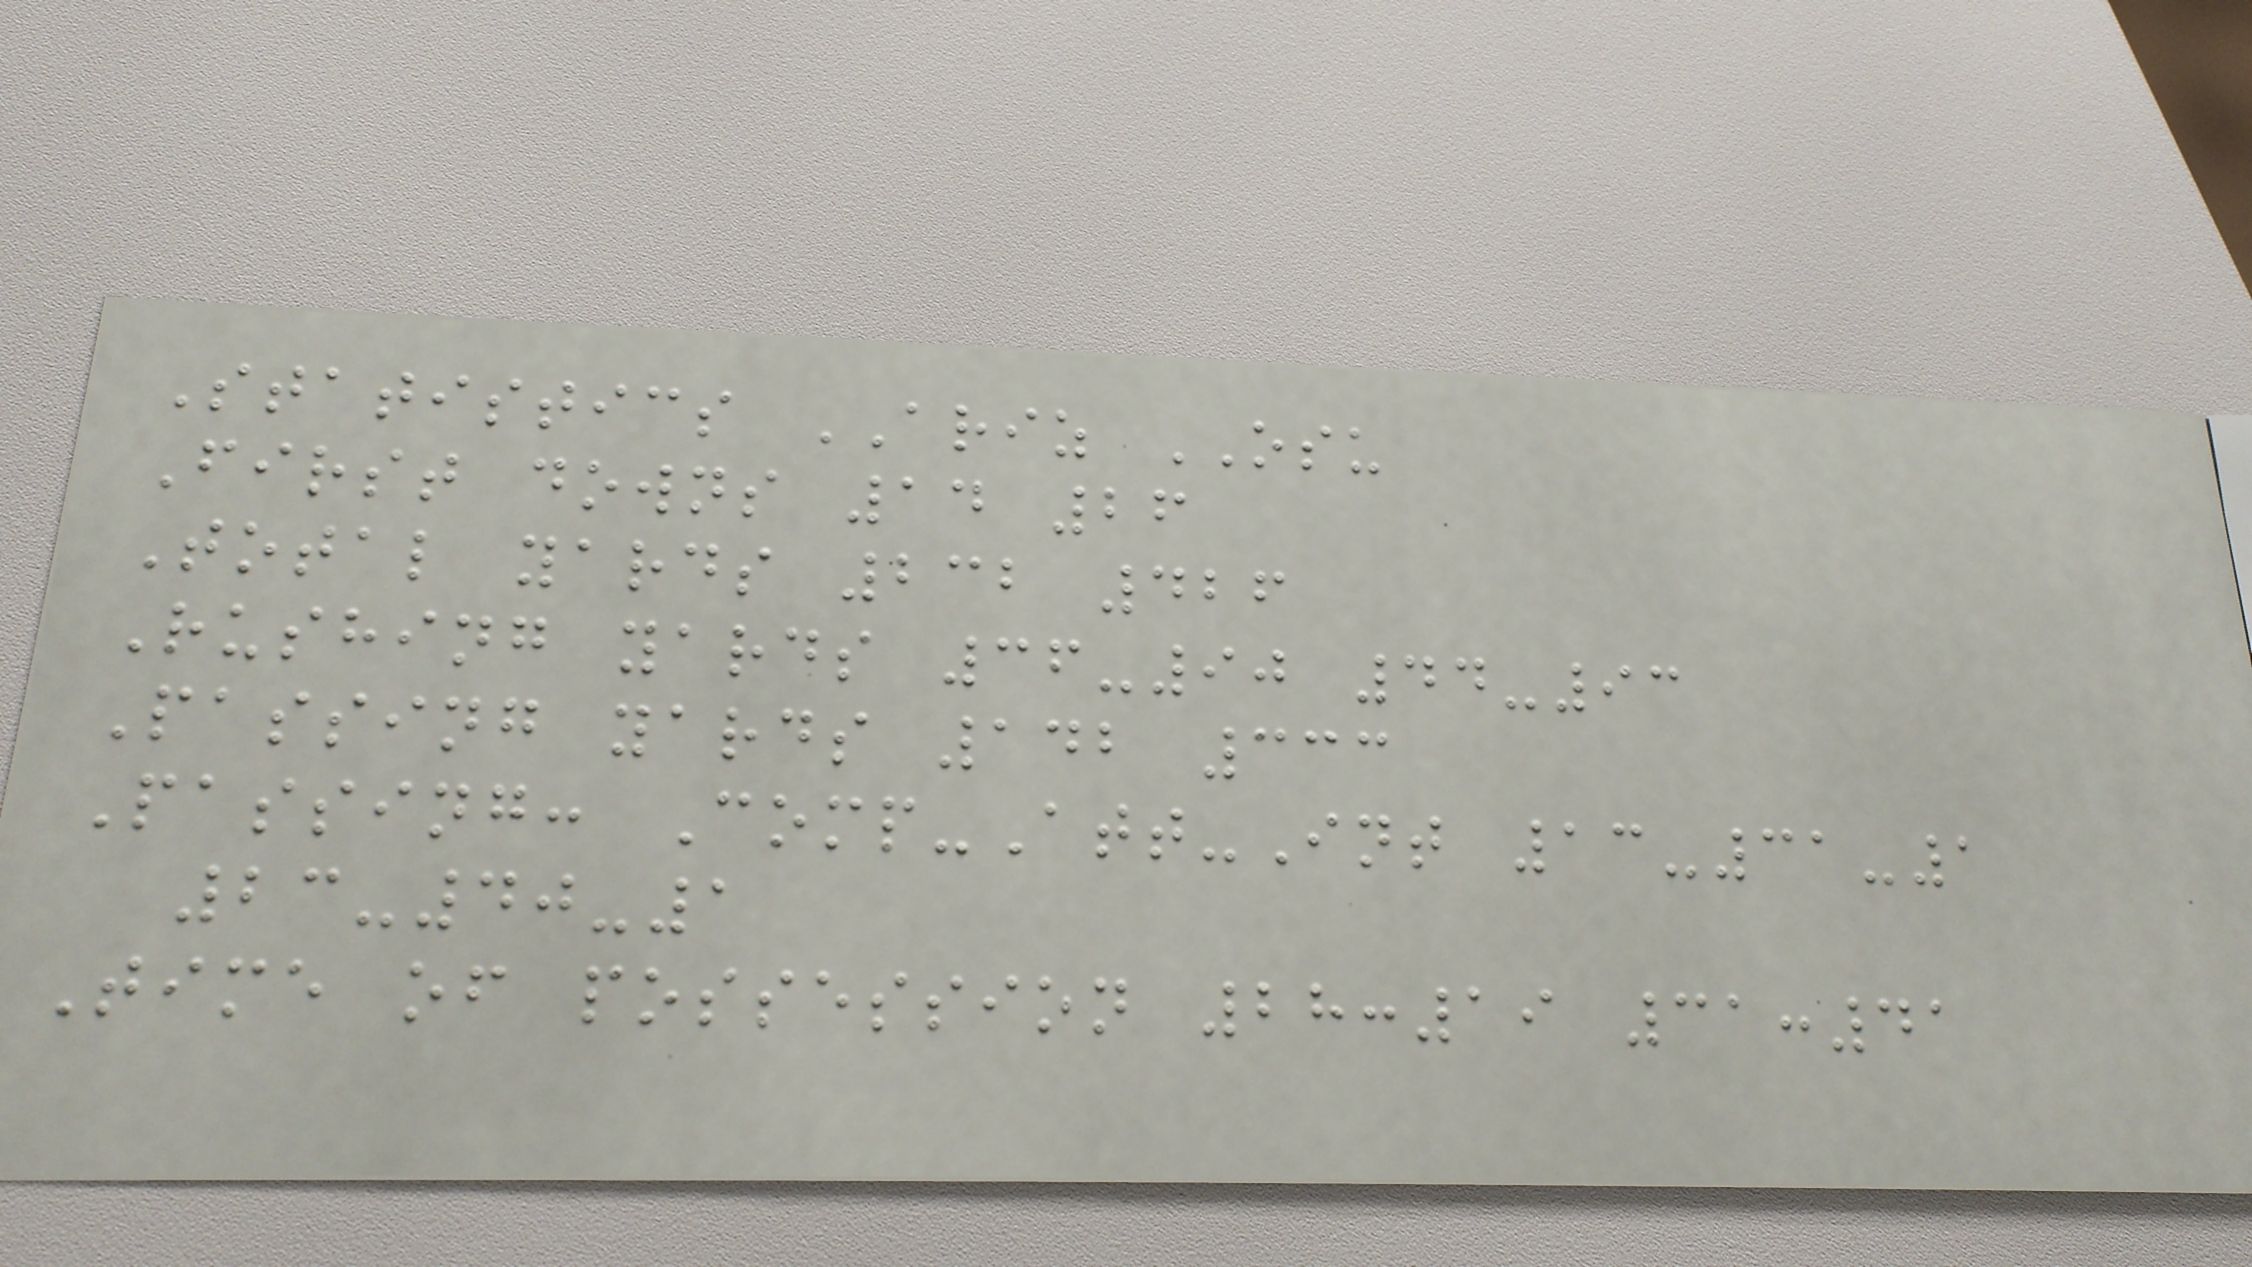Statistics ARIZ OSU
First downs 14 26
Total yards 232 426
Rushing yards 36-90 44-93
Passing yards 142 333
Passing: Comp-Att-Int 13-31-1
23-40-1
Time of possession 28:19 31:41
